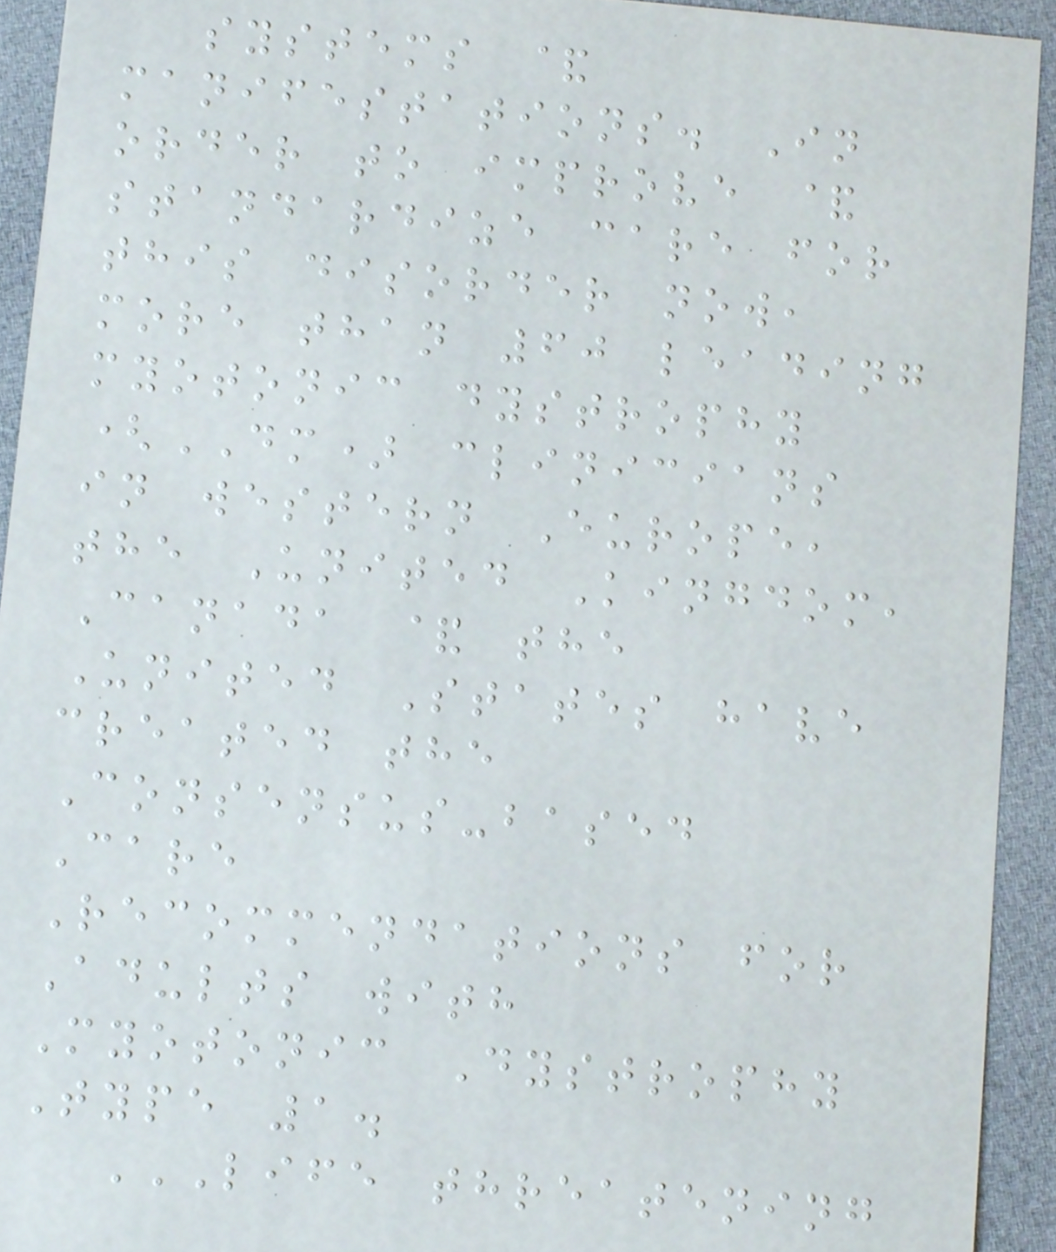systems &
manifestations. In
order to improve &
standardize care for
this disorder now,
more than 60 leading
myotonic dystrophy
(DM) clinicians
in western Europe,
the United Kingdom,
Canada & the
United States have
created the
Consensus-based
Care
Recommendations for
Adults with
Myotonic Dystrophy
Type 1.
LIFE THREATENING
